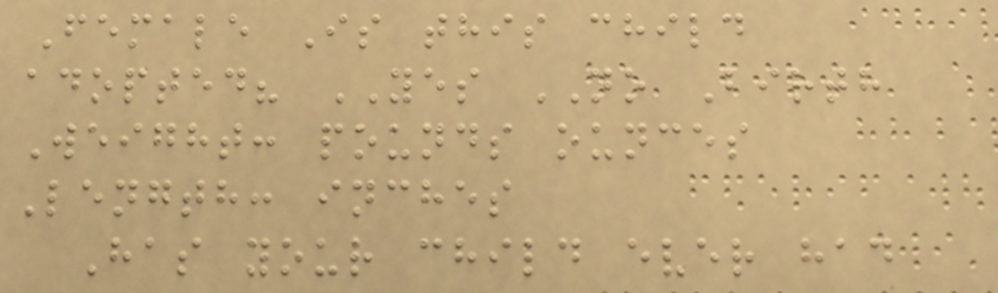Female Is this child
adopted? YES NO Birth
Weight: pounds ounces
Length: inches
Has your child ever had
